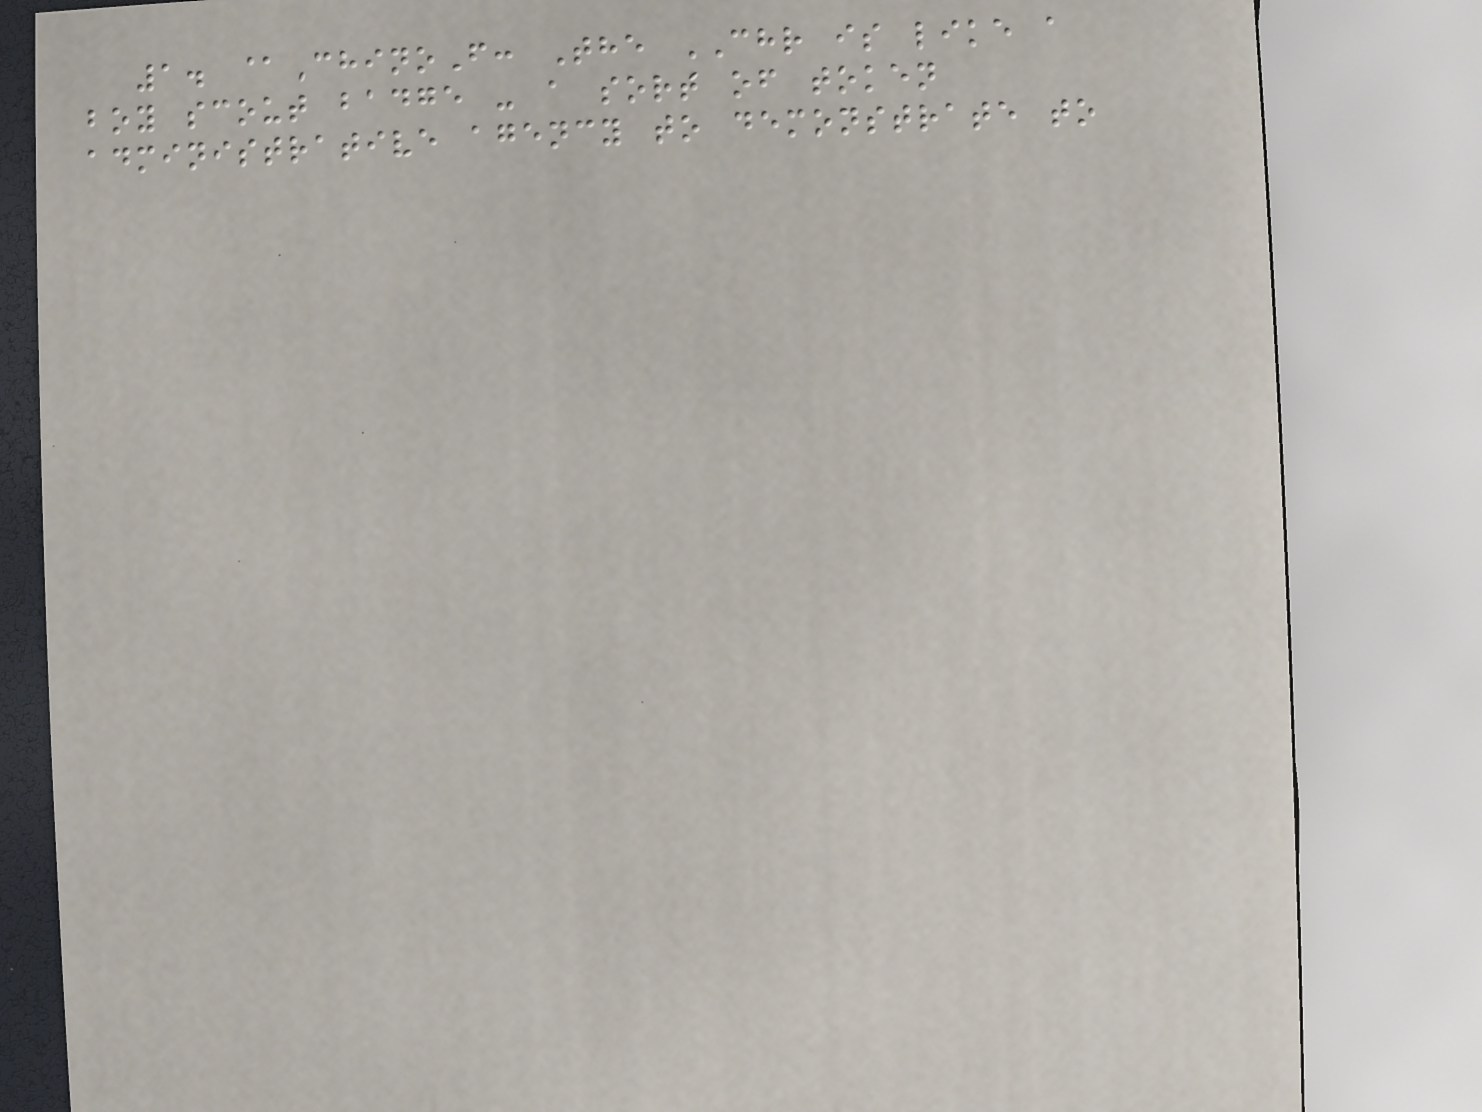1. @ChinoF: The CHR is like a
boy scout badge - a sort of token
administrative agency to demonstrate to
